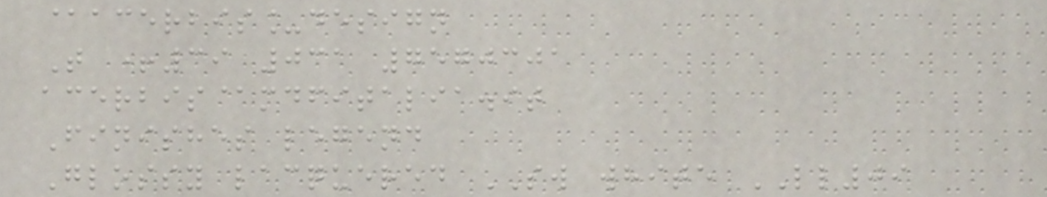@acerbis_design
T +39 031 7570301
acerbis@mdfitalia.it
Finishes legend
Glossy lacquered SW white LL09
